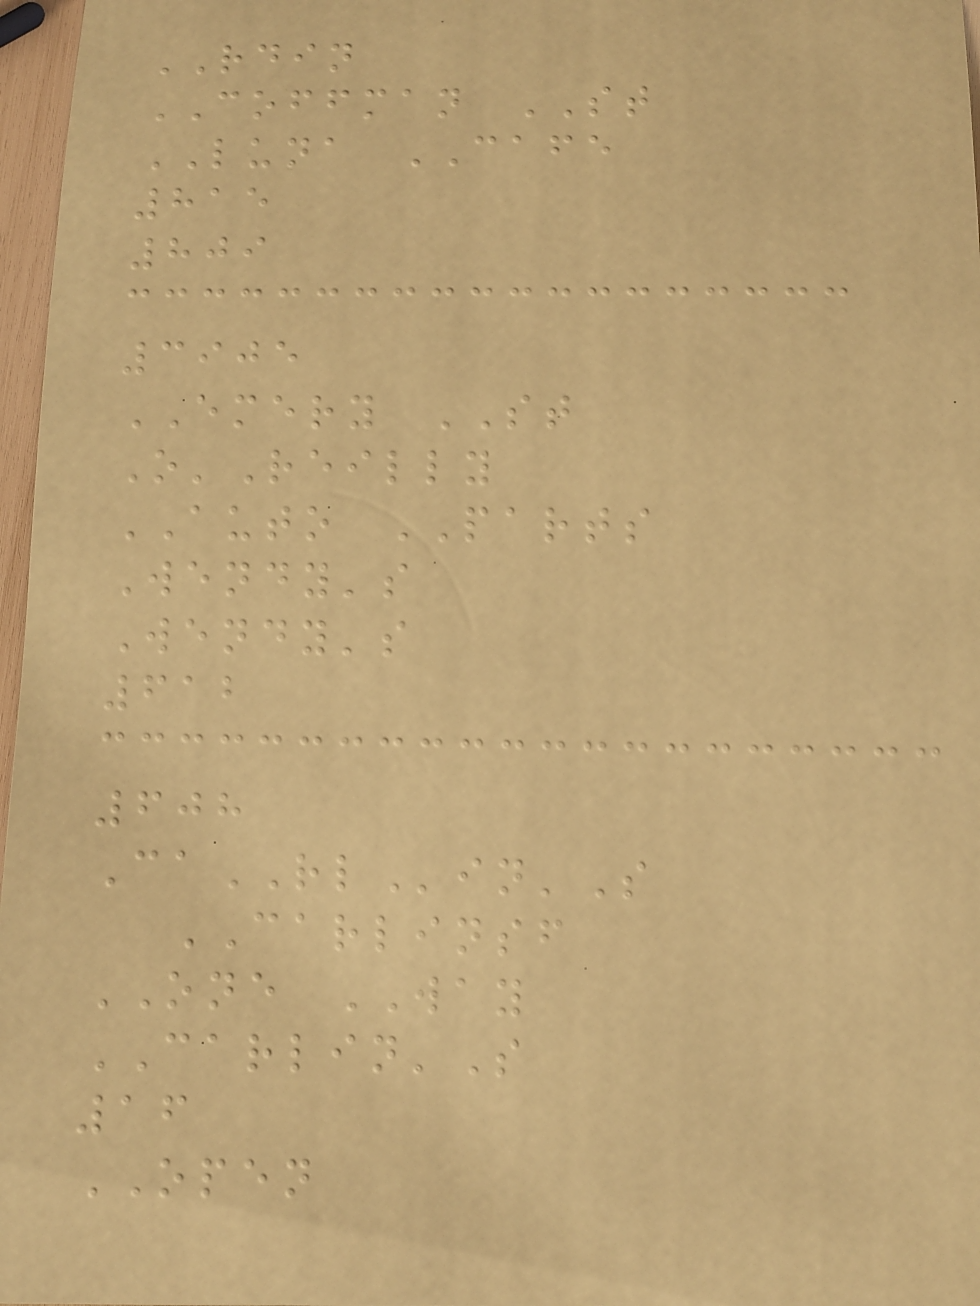RDIN
COFFMAN ST
LUNA CAFE
815
809
3905
EMERY ST
O'Reilly
AUTO PARTS
Wendy's
Wendy's
612
608
CaRLin'S
CARLINSF
ONE WAY
CARLIN'S
16
OPEN
